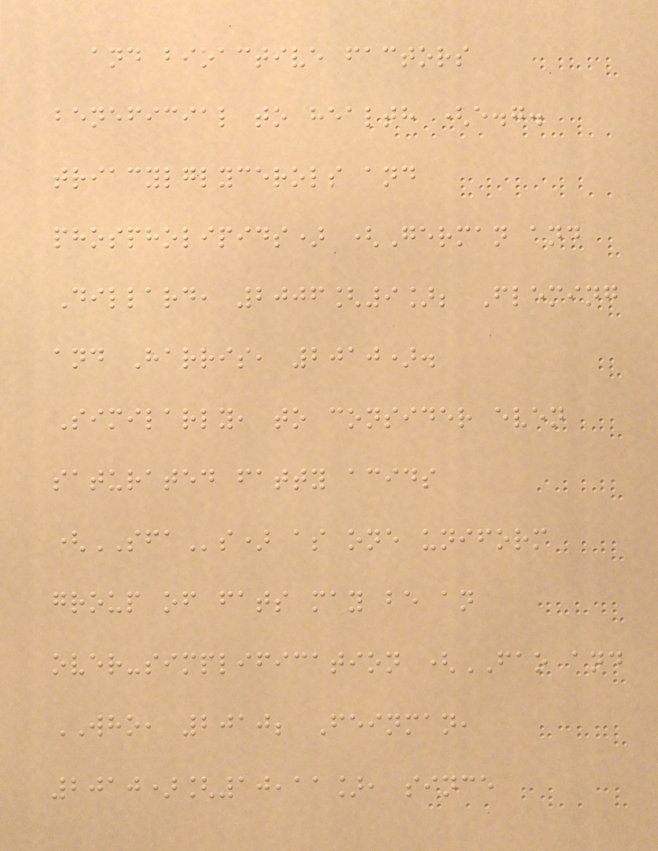and bioactive factors
beneficial to health (e.g.
triacylglycerols and
phospholipids) (German and
Dillard, 2006[9]; Fleming
and Harris, 2010).
Similarly, to consider even
saturated fatty acids
(SFAs) as one uniform
group of fats may be an
over-simplification (FAO and
WHO, 2010; Feinman,
2010)[10,11], since
